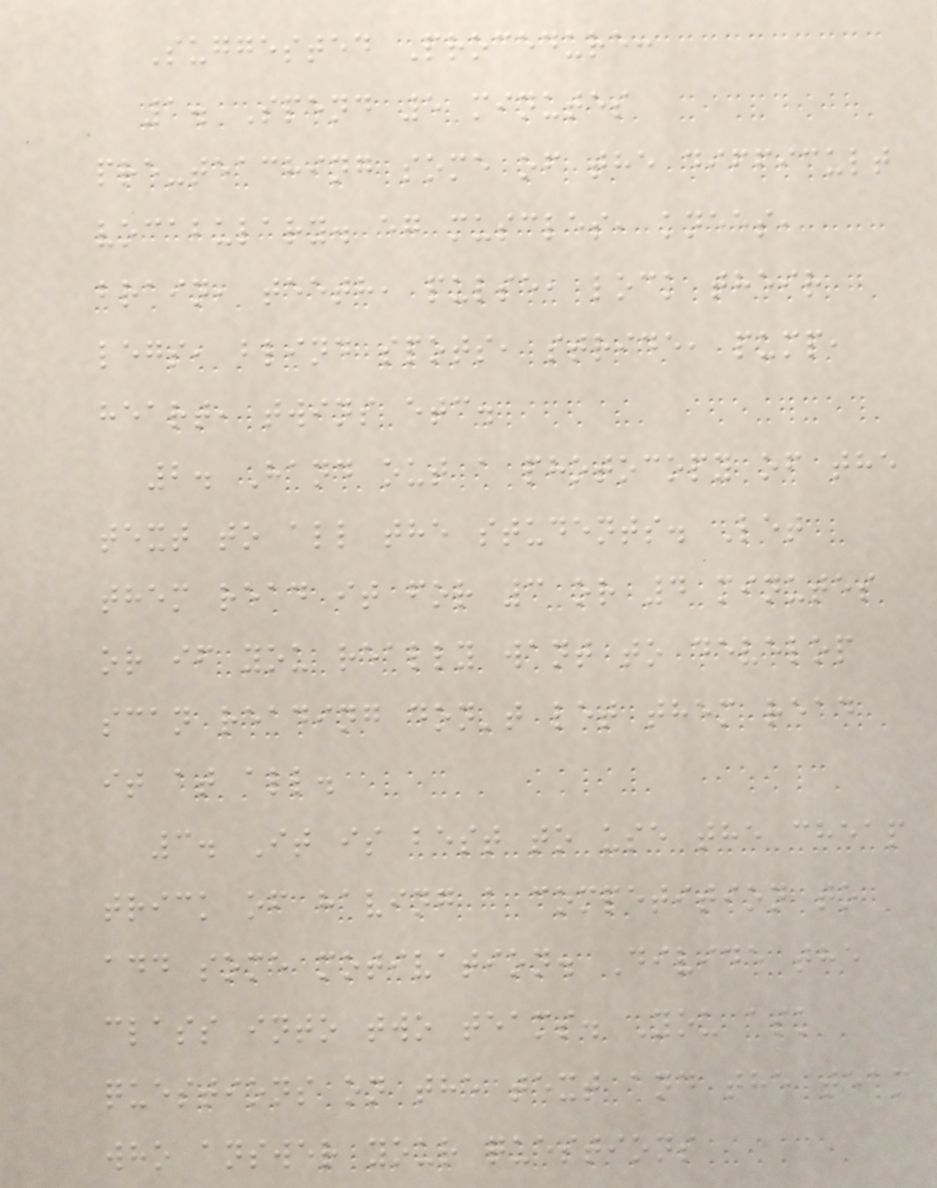Suggested Procedure:
1. Spend 5 minutes
pre-teaching some of the difficult
vocabulary. eg muscles, knees,
brain, teeth, pulse, lock their
legs, blind spots, stride, pump,
heart, twins etc.
2. Hand out a photocopy of the
text to all the students. Let
them read it for 3 or 4 minutes
or if you really want to develop
scan reading don't let them read
it at all.
3. It is best to use the cheap
trick of having a competition to
add some motivation. Divide the
class into two teams. You ask
questions on the text and the team
who answer your questions
